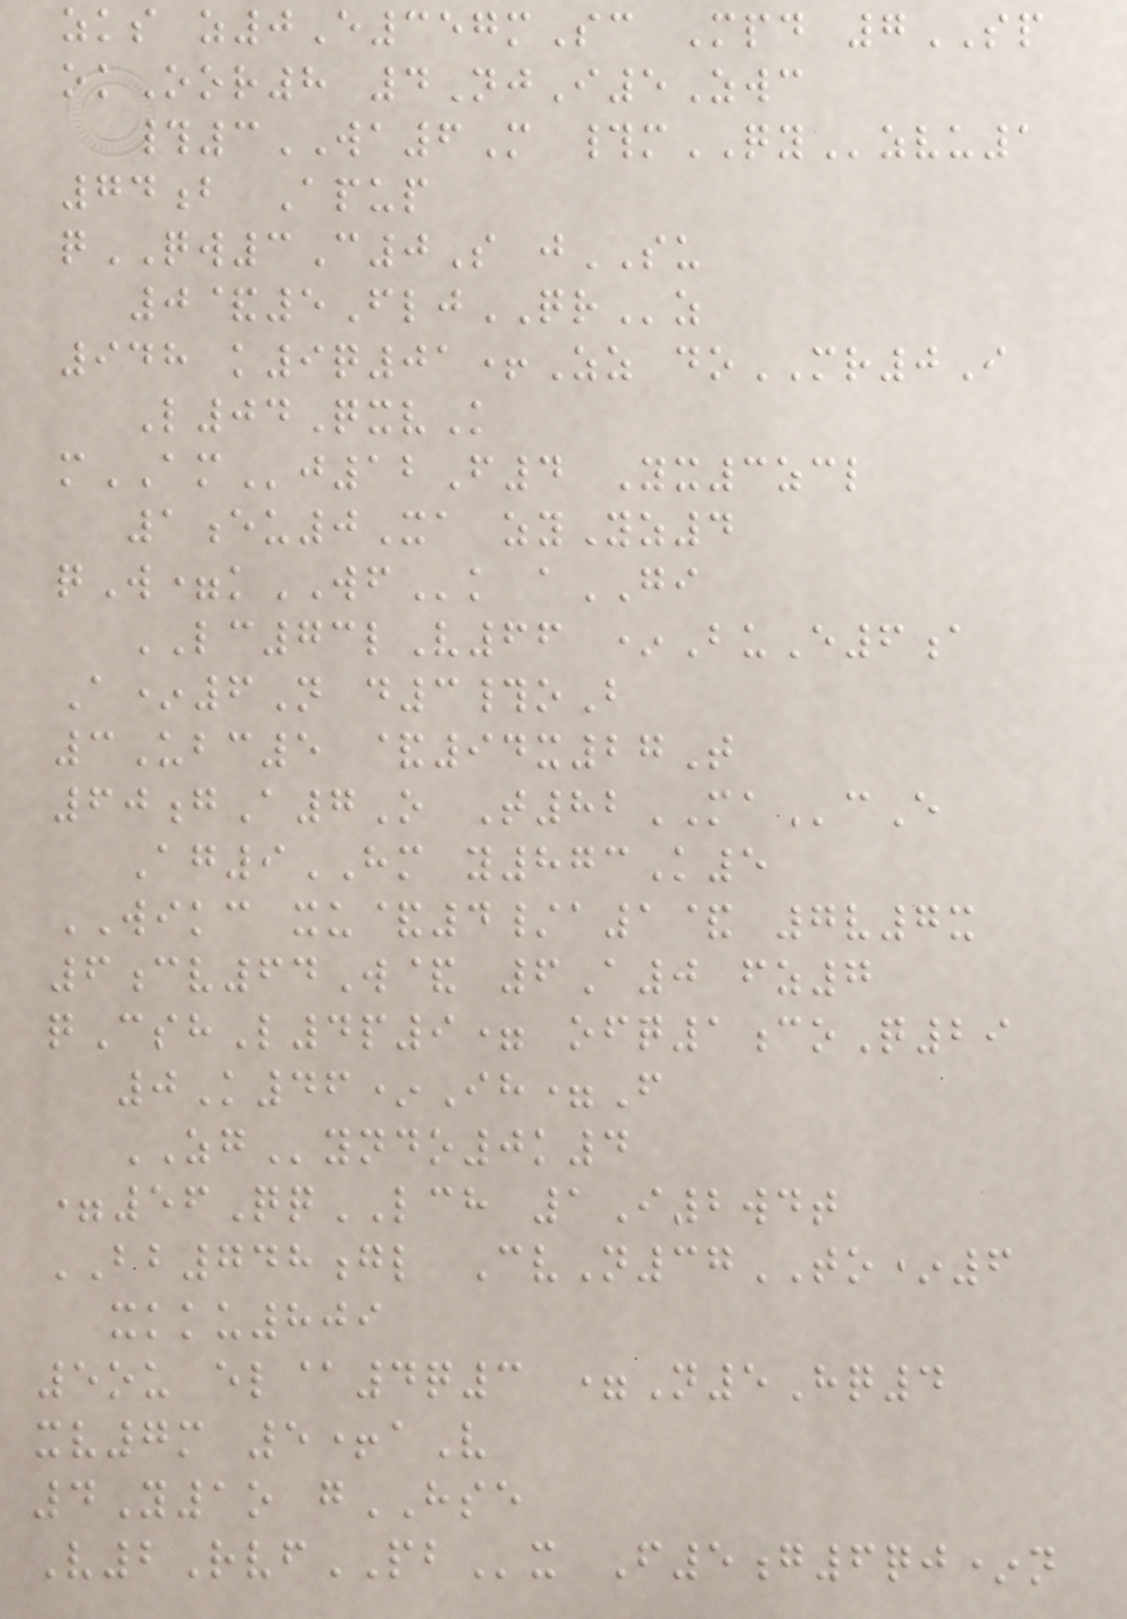zks z0E357mSc Mpd 7SP
okOor8 4NjI5Zwc
#3WA6M #mQYzvu1
74b Apup
qQW3C0S jSU
0&5FljQRz
948 k9q01+Zz doMR0I
L04QxvK
mAMj12F4 Yx3zcl
1eu0Xa zyYz4
qW=kWFk aGI
LC73lV66 *BuE6a
A*6N d3#oB
3Ubc5 &94x27T
60gA7O T82MAcE
Ag9HM y873K5
WIKC xu&4/a1& 7v7x
6cv64W& 6A0 fz7
qCshL4p9= ofq1coQ29
0K46*Ih=F
ZGyndo0k4
=56QqLCH 1I2wdt
BB748gl CvN37TO*6
xkku809
5ou el@4q3 =N5Hq4
xv7m 5+aV
4Y1o gHSE
V2RvfPBx F5g6qj*n
